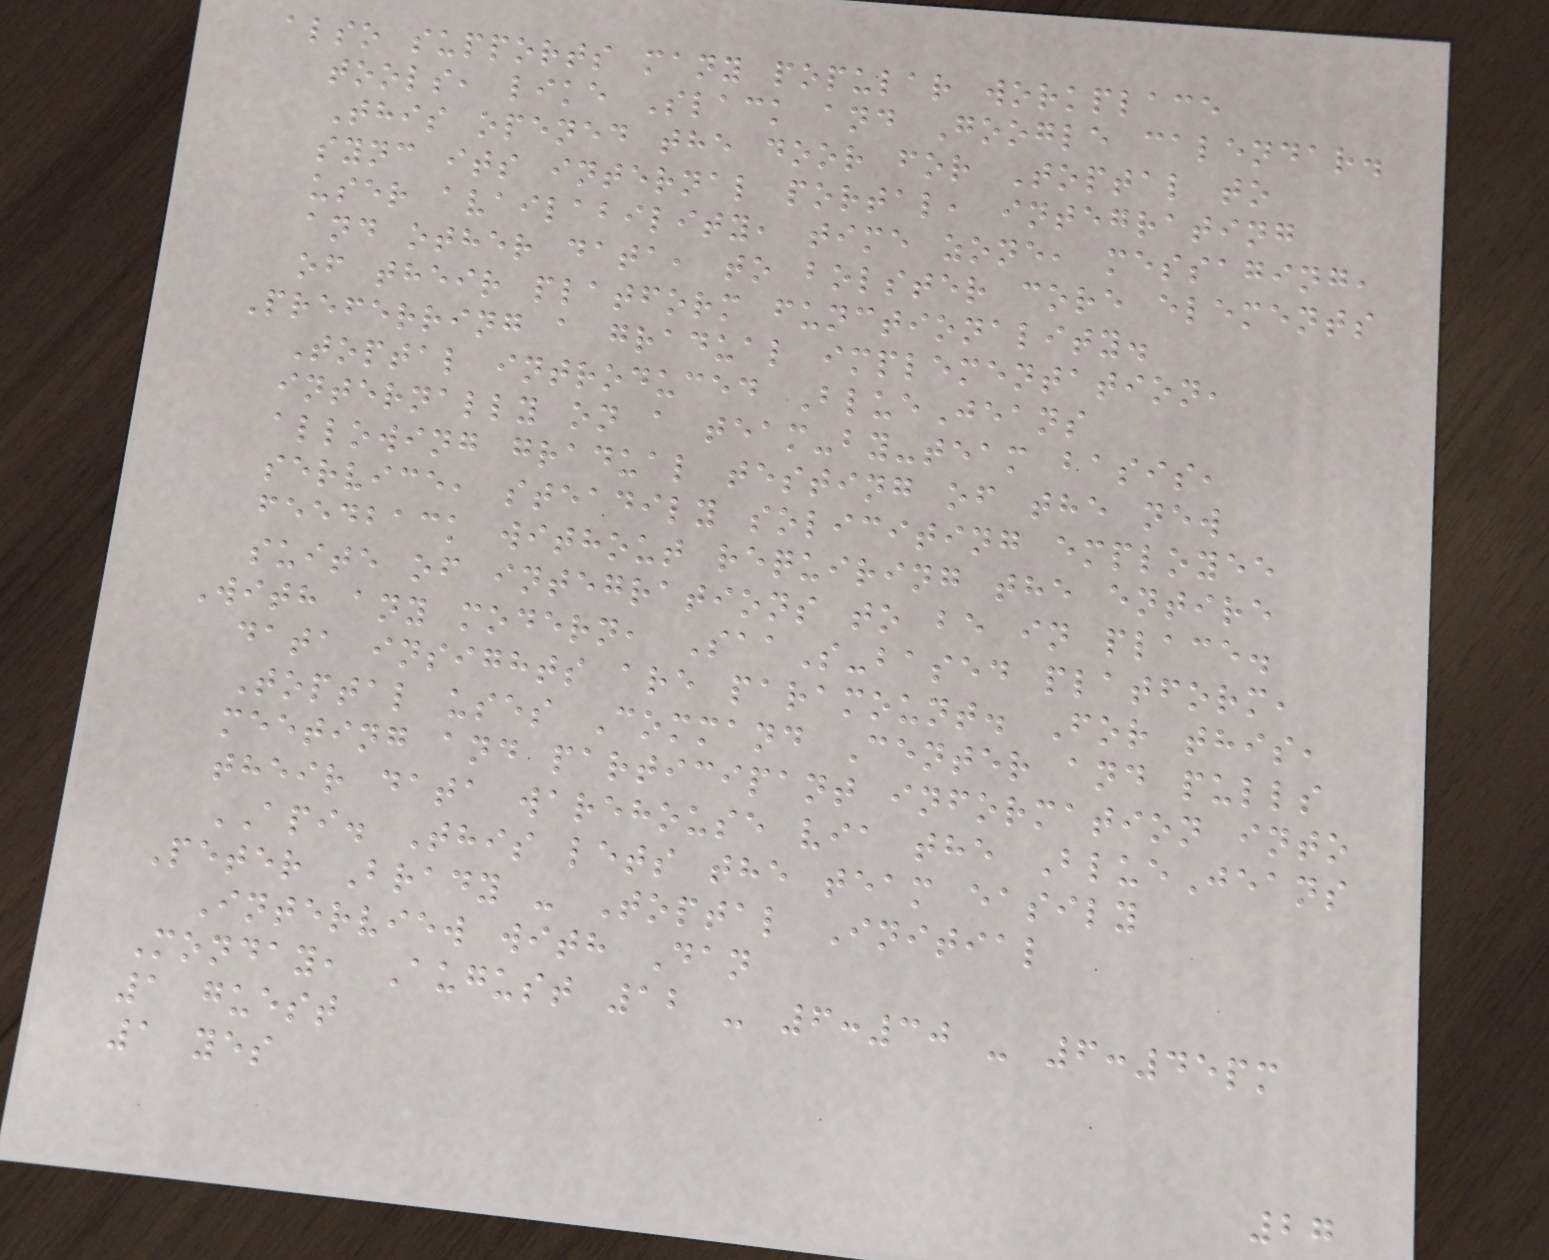also supports many popular workplace
tools, like Slack and Google calendar.
This opened the door for Toptal to
sync its internal portal, integrating
user availability, time zone, messaging,
and other data, to bolster core elements
of their platform functionality.
Preferring a gradual implementation,
Toptal introduced BlueJeans
internally on a team-by-team basis,
allowing gradual testing of the new
service, steadily soliciting employee
feedback without requiring the entire
suite of integrations to be in place.
With any modern, SaaS-based platform,
data insights are paramount. For this,
Toptal uses Command Center and pulls
meeting and participant information into
their data warehouse via the BlueJeans
API. This lets the team easily
Peter Brady - Toptal Initial
Interview with Dan
Monday, August 12 - 6:30 - 6:45pm
1 guest
1 yes
27
